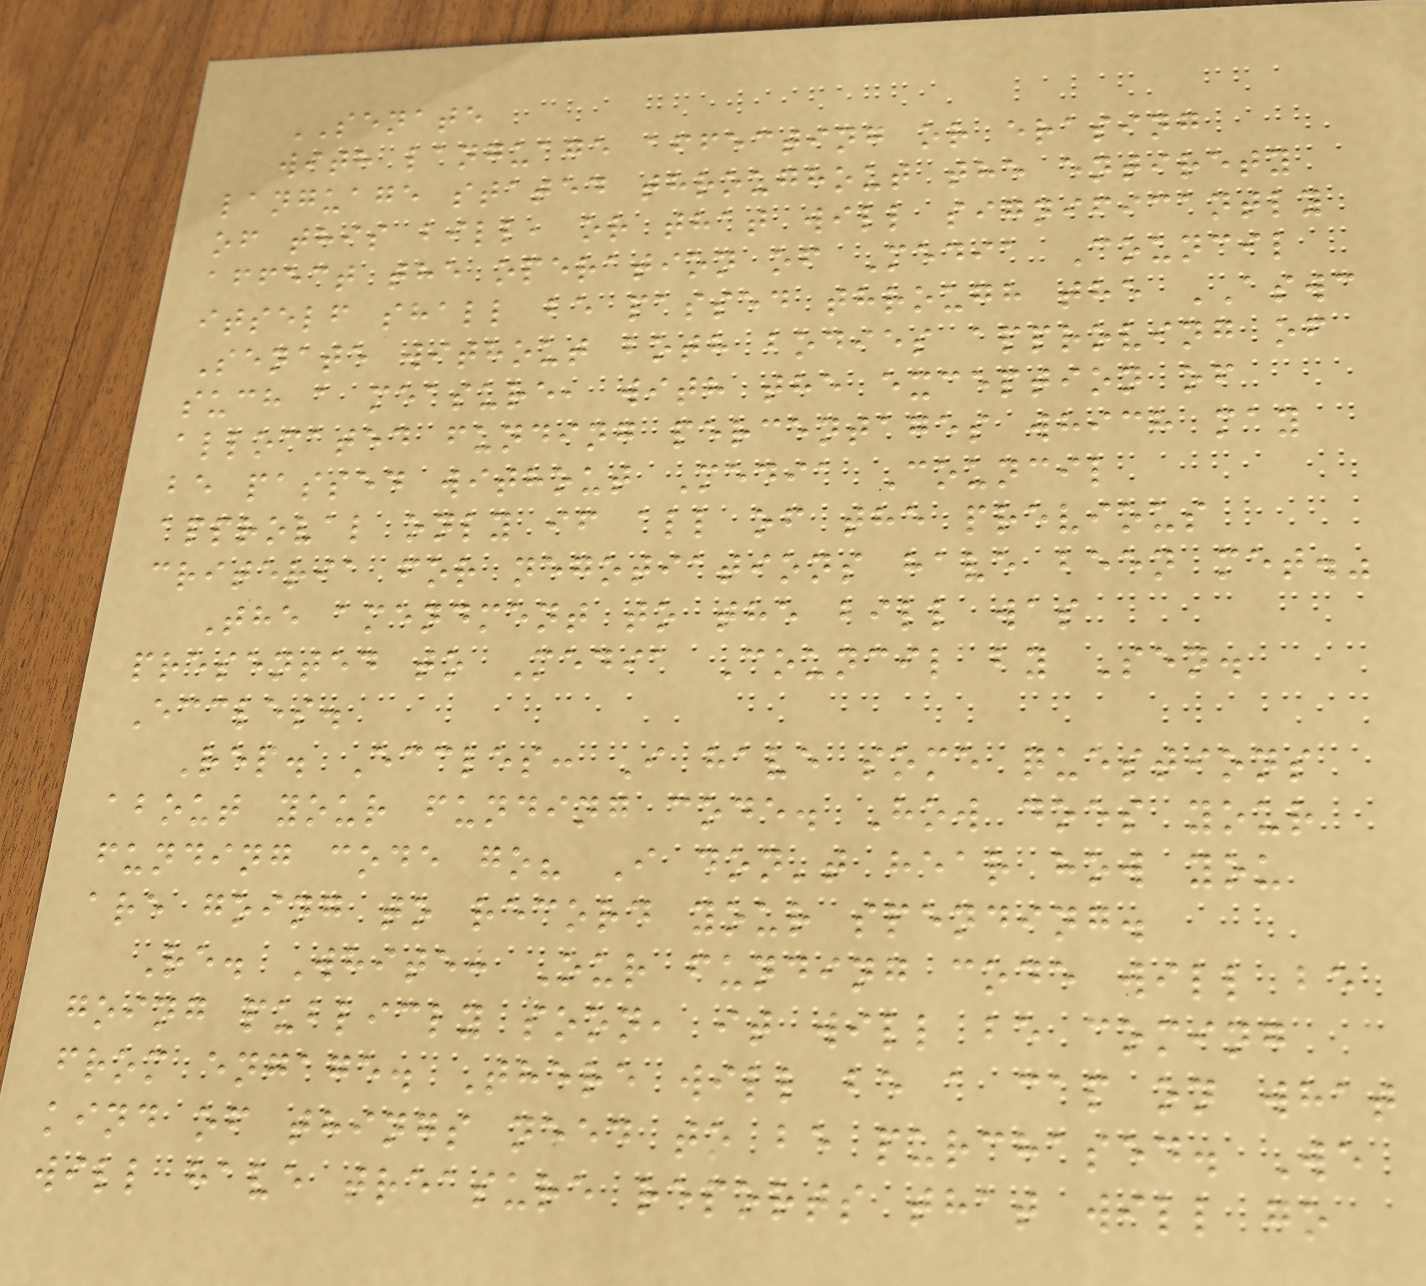SENATE
with language affecting or erasing
language stated throughout the entirety
of this bill, or that will significantly
affect the operation of Media Council
itself shall be passed through the ASWC
Senate without both bodies approving of
such a measure, with the exception of
allocated funding percentages which may
be passed without Media Council
approval only if all of the previous
criteria for negotiations have been met."
The amendment to the bill was
presented to Media Council by Sen.
Eccles.
Rep. Eccles: I have some questions
about your funding code. How does your
funding code go? I don't hear how you
are going to record your spending.
Re. White: Our funding code will be
going publicly soon, it will be coming
from engage. There will be a cap on what
kind of things need to be purchased. We
will have treasure reports that will go
